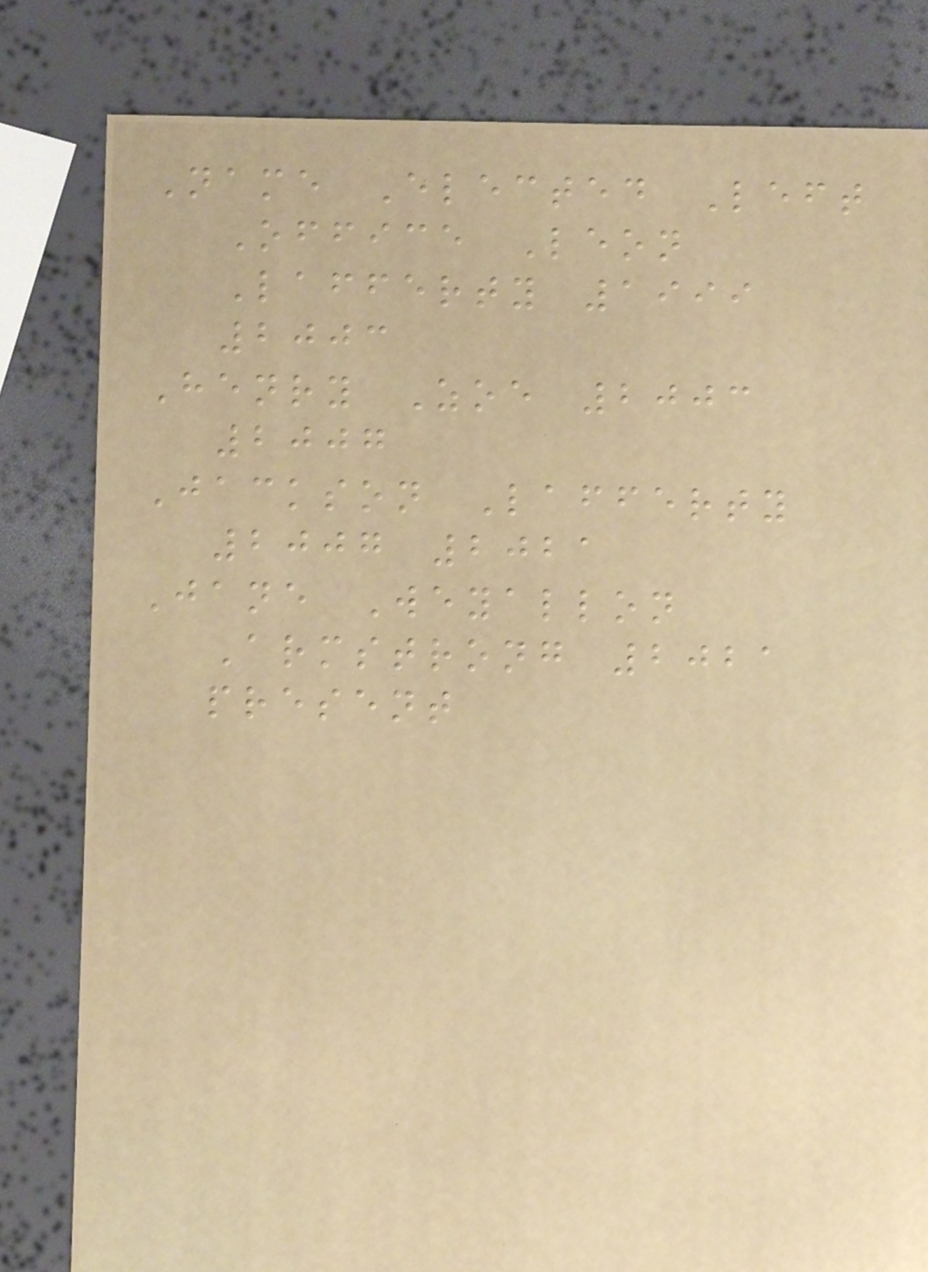Name Elected Left
Office Leon
Lafferty 1999
2003
Henry Zoe 2003
2007
Jackson Lafferty
2007 2021
Jane Weyallon
Armstrong 2021
present
